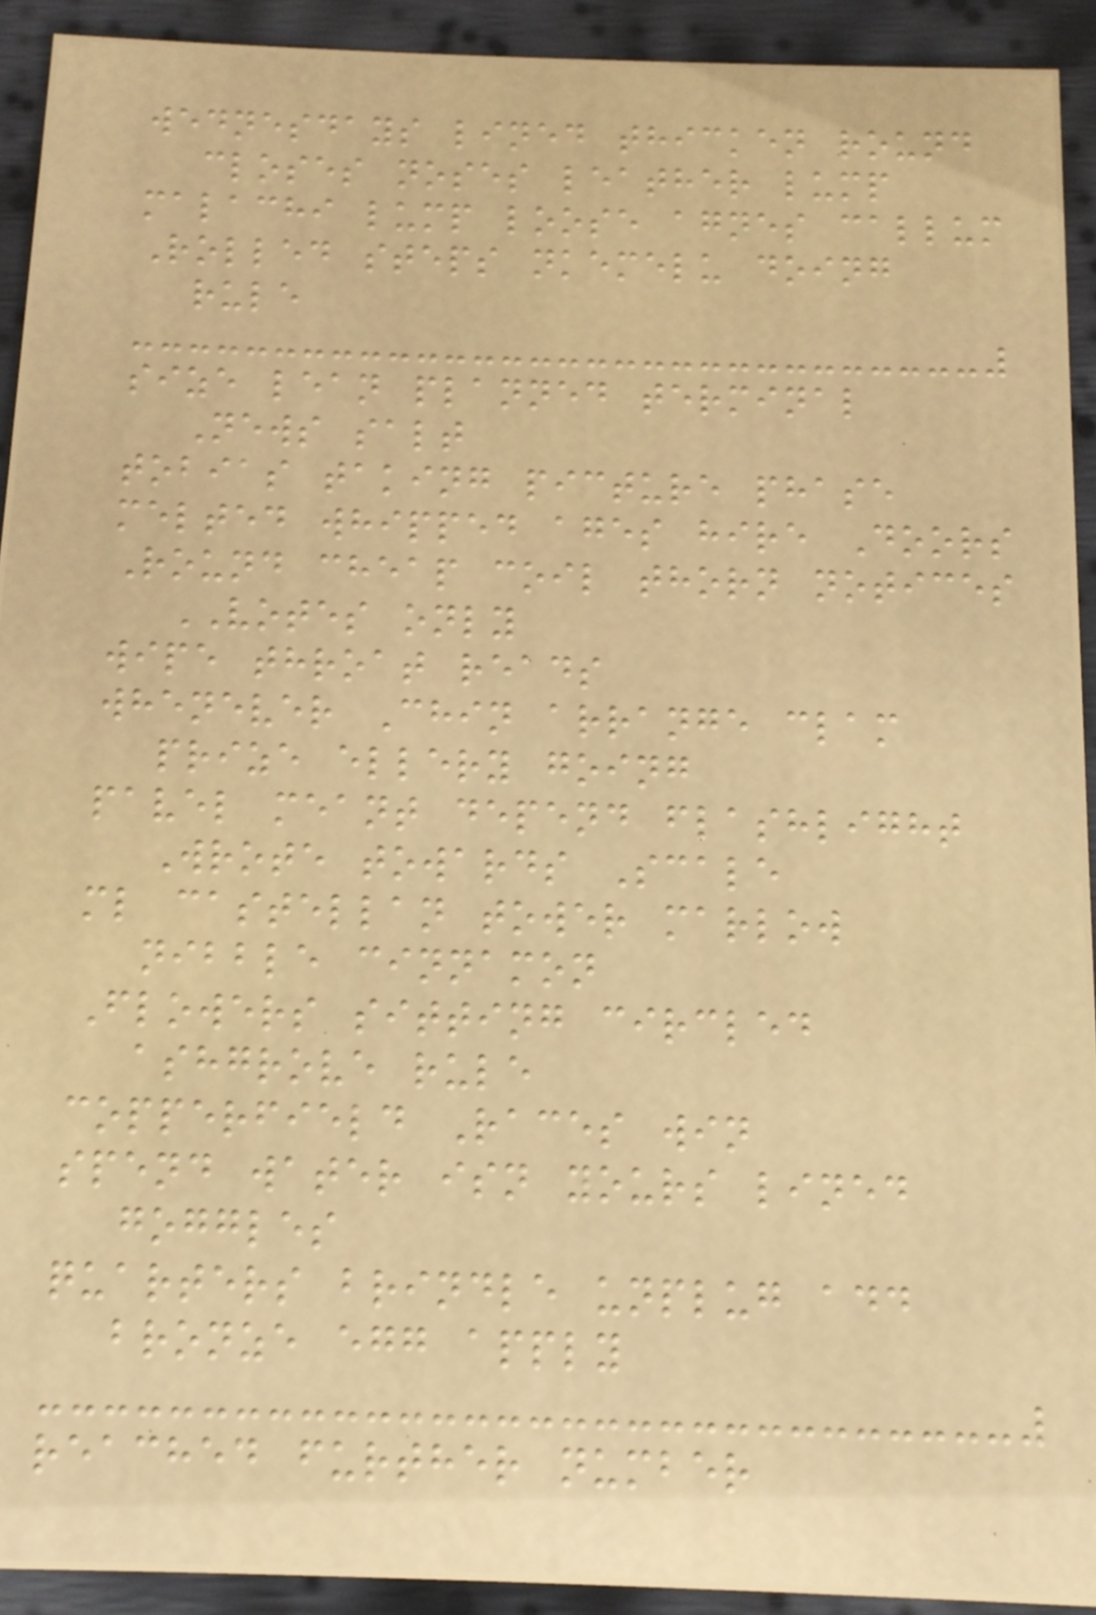wednesdays lined thicken round
closes noses leather lump
malachi lump loose agnes callum
Rolled steps nkemelu doing
rule
size lean planned terminal
News salt
tobias taking picture phase
melted whipped ages hire Doors
Round cheap coil thorn notices
VOTES only
wipe throat reads
whenever Chin arrange clam
prize ellery going
pavel meant depend flashlight
Wrote towards Scale
ml castellan tower marlow
nibble cinnamon
Flowers sitting circled
ashgrove rule
copperfield Races win
spend water isn yours lined
goggles
quarters brindle unplug add
bronze egg apply
reached further number
